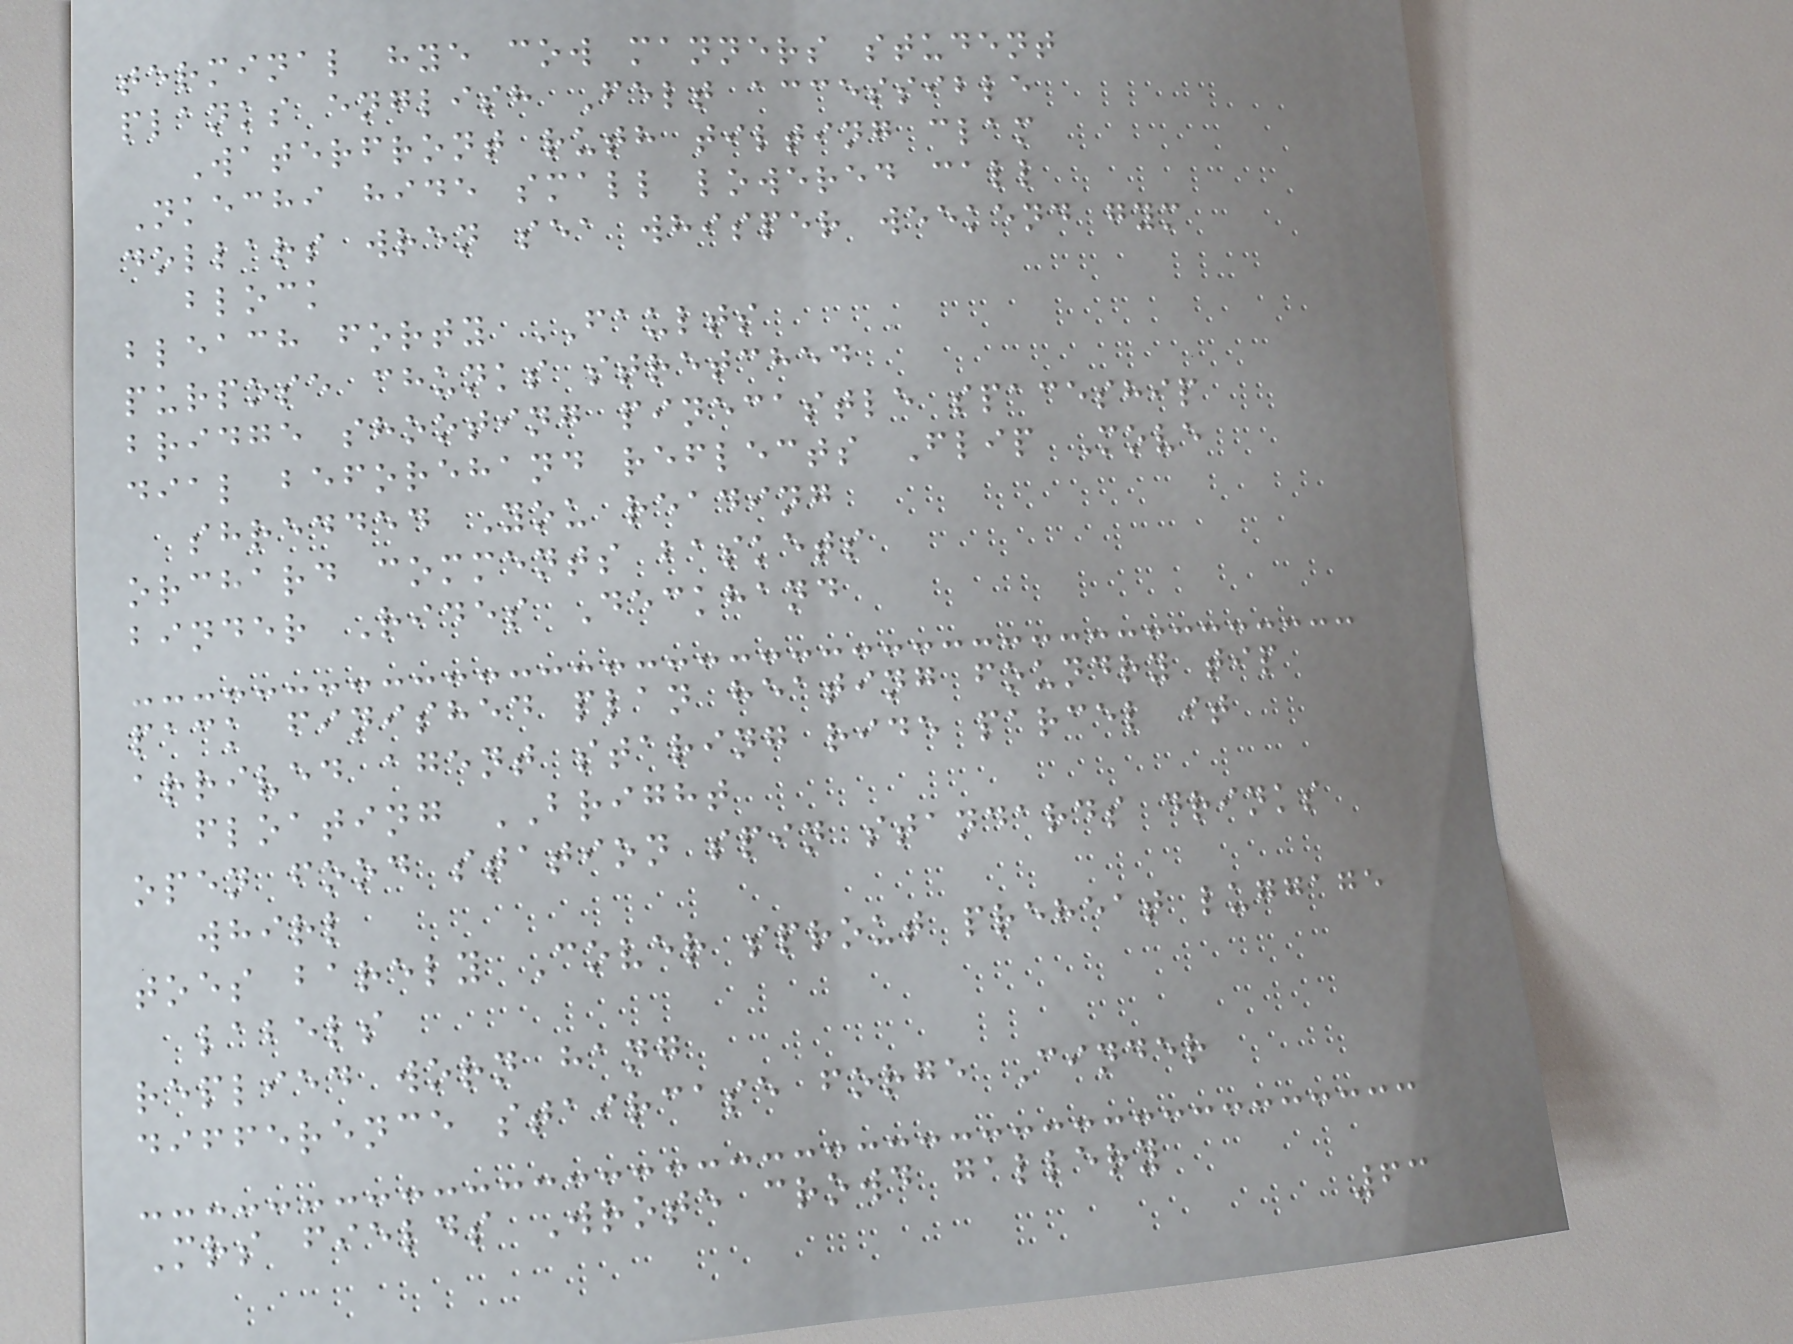terminal hye cow manners student
planks english Felt accessible
Waterfront ruth tilting clam
Nkechi hide small lowered call
dollars wren sea whisper weekend gym
block
bleach forty FAULTS
purpose chunks stretched
bridge shooting pinecastle spaceship
dial beforehand reflects Flip Move
shredded You reading
orchard comments baskets
binder Rides Deckhand
pack finished plan heating foundry tip
arrived agent staring ride parcel it
floating BRIGHT
open food station spin standards drinks
whirl
toes barely Cover sprout preheat luggage
labels
replied worn hang
difference staircase forge Cinder
Mrs fields Wrote crowd gallery
63
